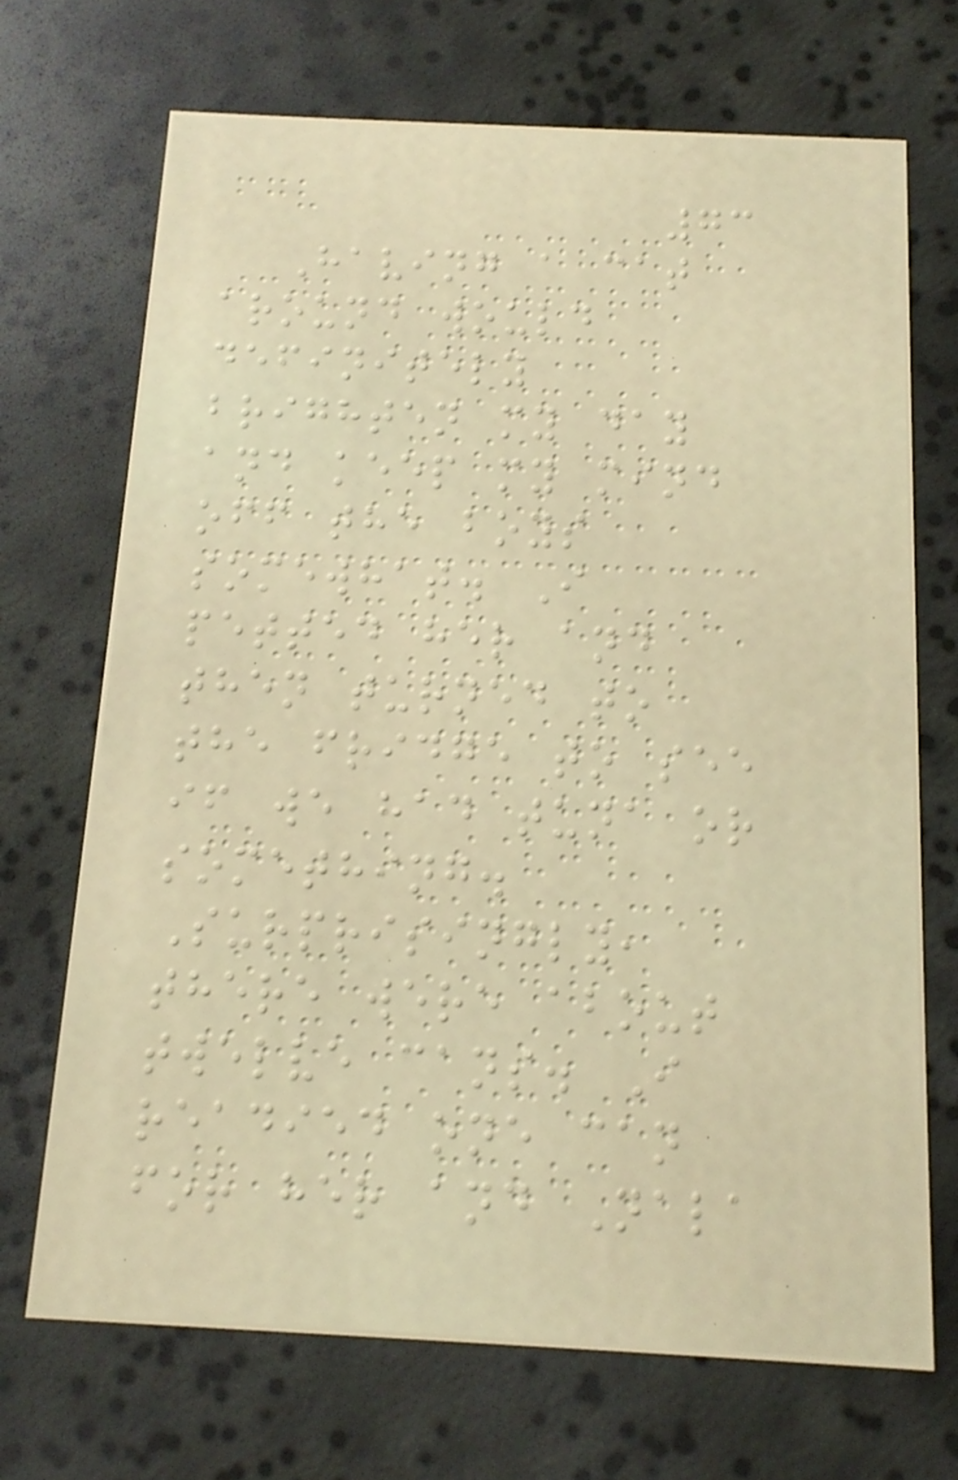73
Having a cat
around would
definitely
brighten my day
and keep my mind
off the boys
somewhat. I
petted her and
then turned to
the fridge to see
if we had tuna or
something.
Surprisingly,
there were about
twelve cans. I
readied one can
for her and Nala
